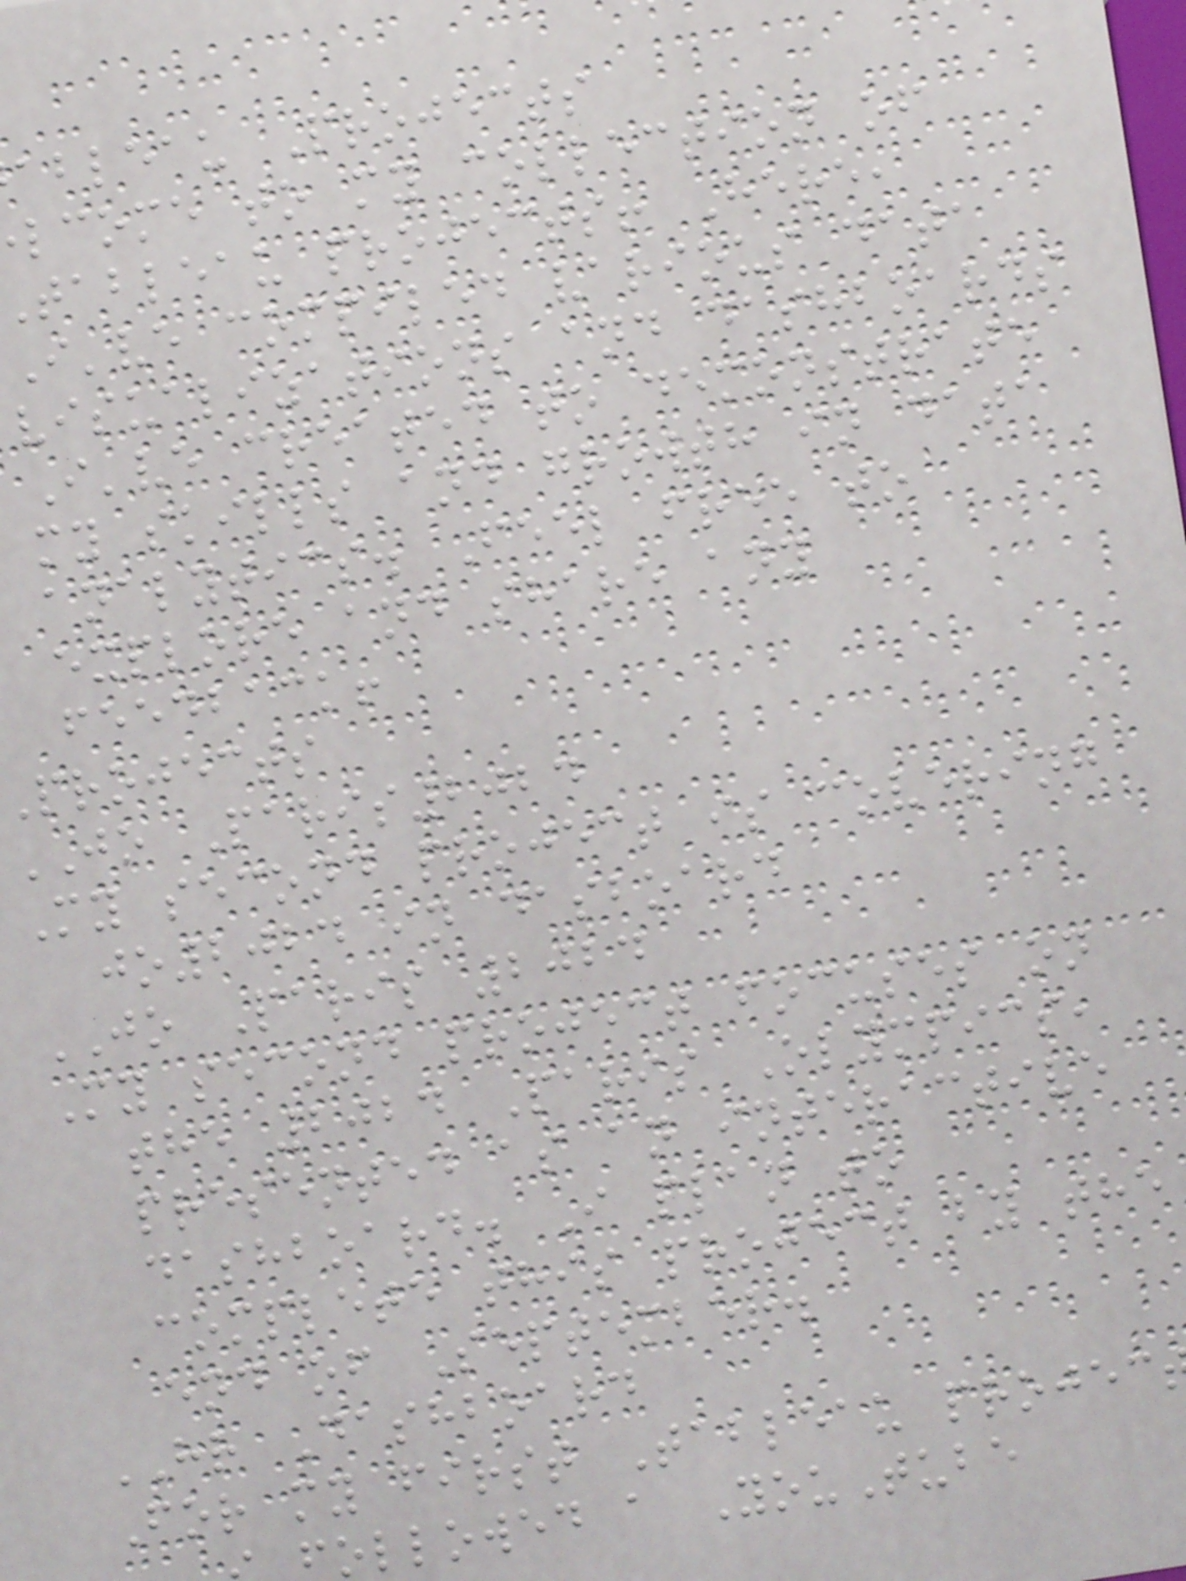ableau Projects
lcome to my collection of
tableau projects! Here,
I've compiled various data
visualizations and dashboards
I've created to demonstrate
my skills and growth in data
analytics. Feel free to
explore and share any
feedback!
projects
JO Paris2024
My second project is covering
jo2024 in dasboard
JO Paris 2024
My second project focuses on
the 2024 Paris Olympics,
presented as an interactive
dashboard. I plan to
complete this project by the
end of September.
HR Dashboard
For my first Tableau projec
ollowed a YouTube
